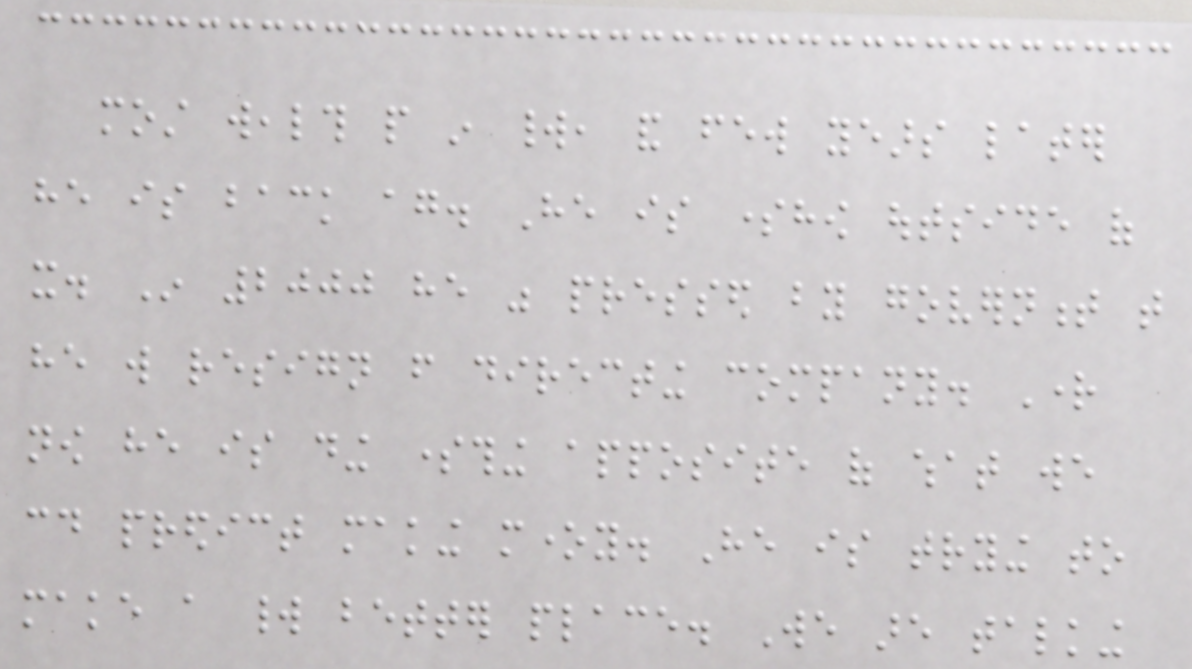most wealth people in world, and few years later
he is back again. He is somehow outside of
it. In 2000 he was pressed by government that
he will resign from directing company. Right
now he is ding something apposite of what we
could predict making money. He is trying to
make a world better place. We are talking
